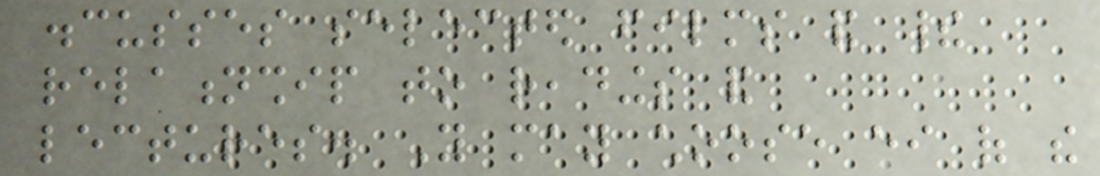discusses selected films and their
relationship to readings and
lectures. You may choose either of the
